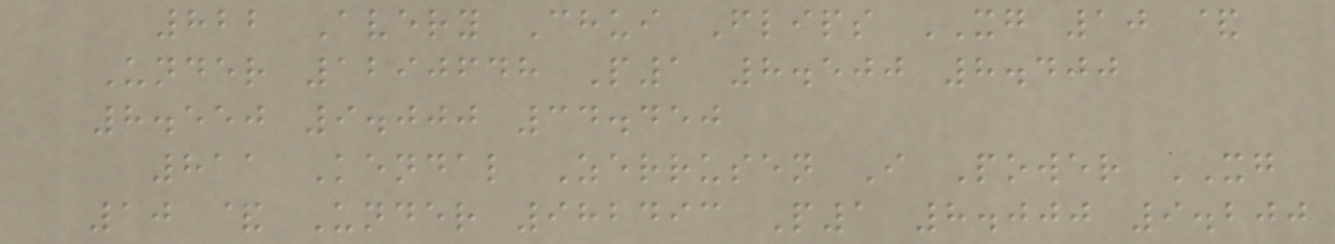822 Avery Chui Flips XG 10 &
Under 1290648 P1 8.500 8.400
8.550 9.000 34.450
811 Kendal Zerrusen I Power XG
10 & Under 982493 P1 8.000 9.200
